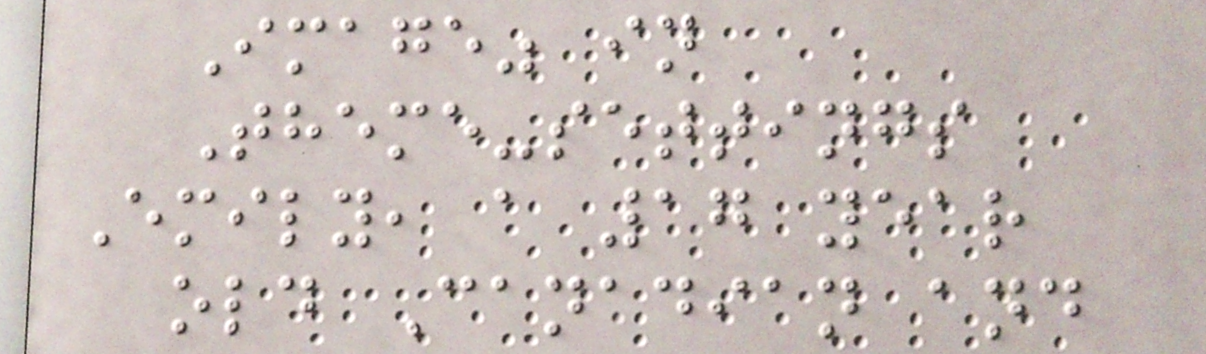Image" in
Theme-settings
Emily, a 17 year
old Canadian and
